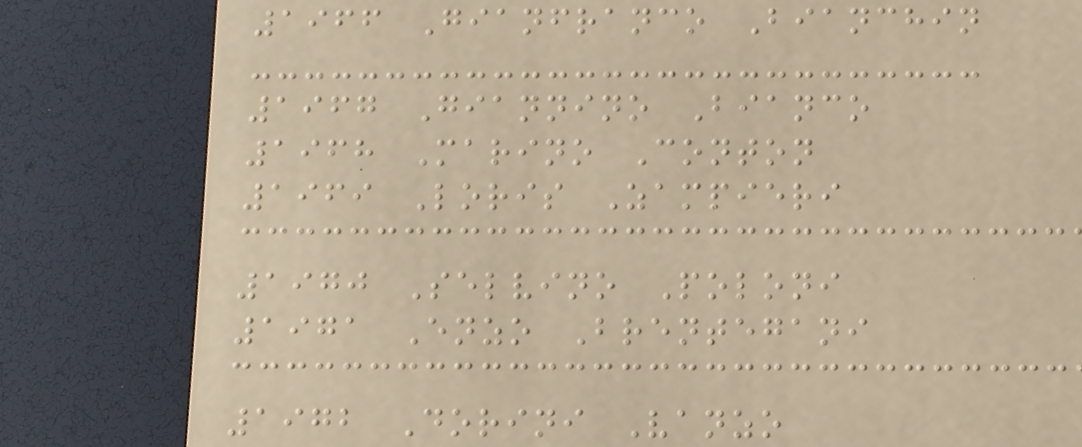1966 Gianfranco Bianchin
1967 Giannino Bianco
1968 Marino Conton
1969 Loris Zampieri
1970 Selvino Poloni
1971 Enzo Brentegani
1972 Dorini Vanzo
